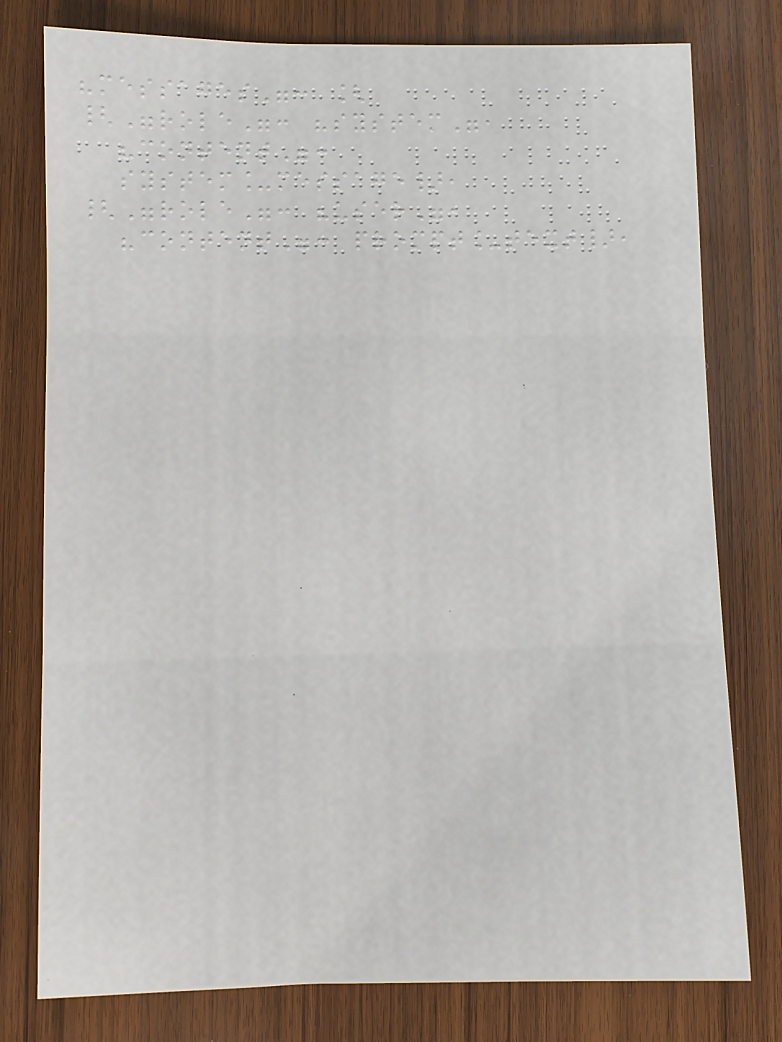"messages": [
{"role": "system",
"content":
system_message},
{"role": "user",
"content": prompt_text},
